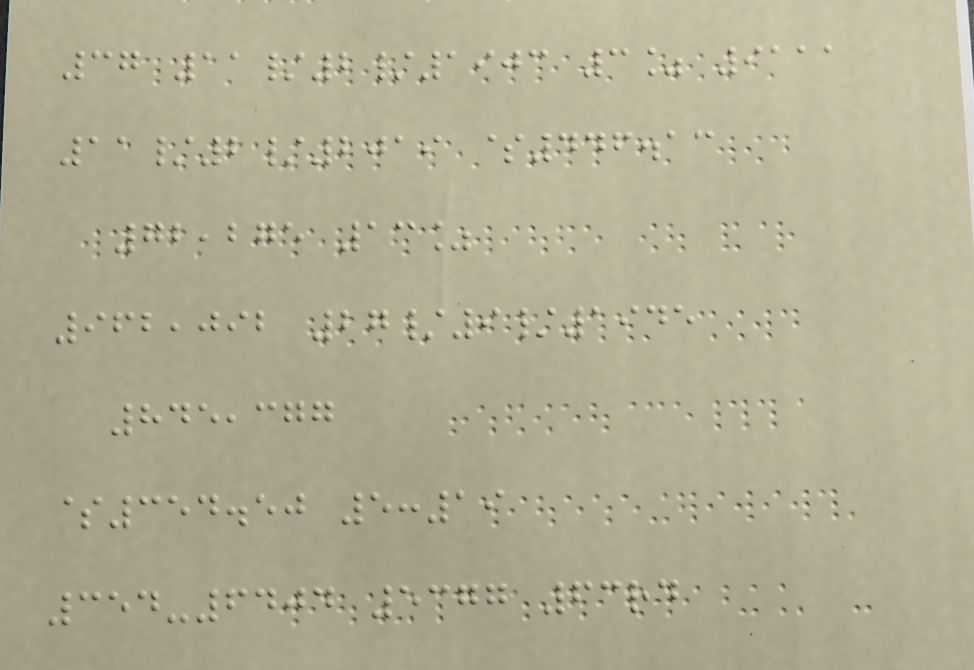37 11/2/1903 3% 9111
11/2/2019 $446.13
72,275 13%
962,092 27/9/1945
845,377
$354.50 5:19
354-6404 5377 63rd
